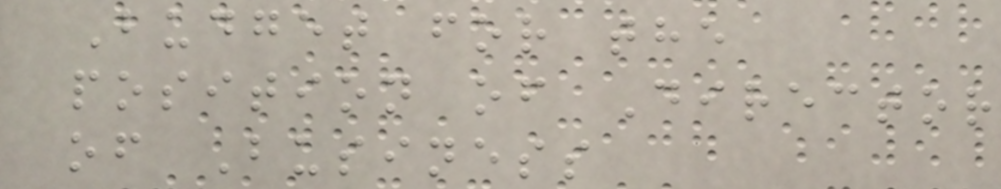Budget for the
position of Director
of Business
